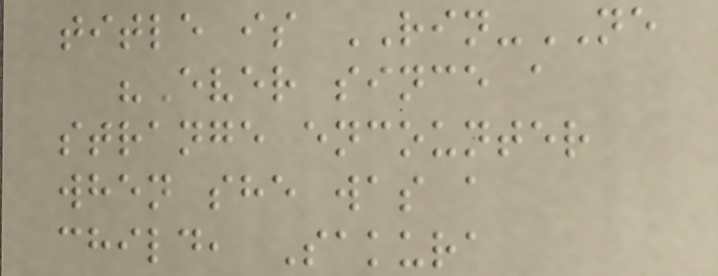title is RIN-NE
"Ever since a
strange encounter
when she was a
child, Sakura
